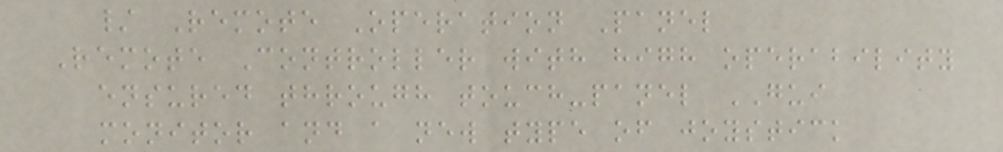/ Remote Operation Panel
Remote Controller with high operability
ensured through touch-panel GUI
monitor and a new type of joystick
